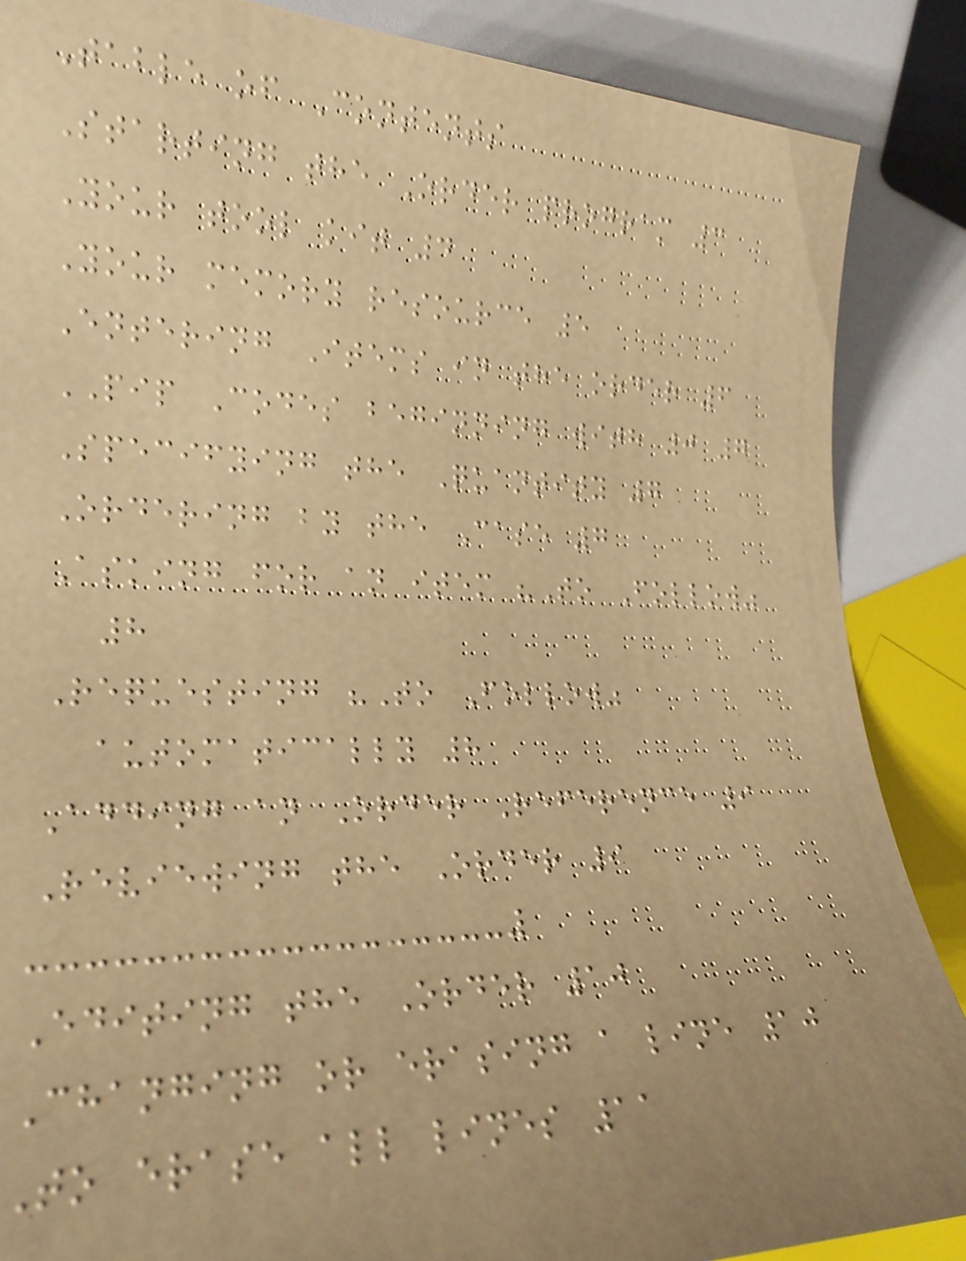Table of Contents
Starting the Order program 3
Your tool kit 4
Your memory resource 5
Entering Items in the order 6
PIP Codes beginning with 0 7
Specifying the Quantity 7
Ordering by the Case 7
Asking for an item "To Follow"
8
Requesting "To Follow"
automatically 8
Adding an Order Reference 9
Reviewing the Order 9
Editing the Order 10
Changing or erasing a line 10
To erase all lines 11
